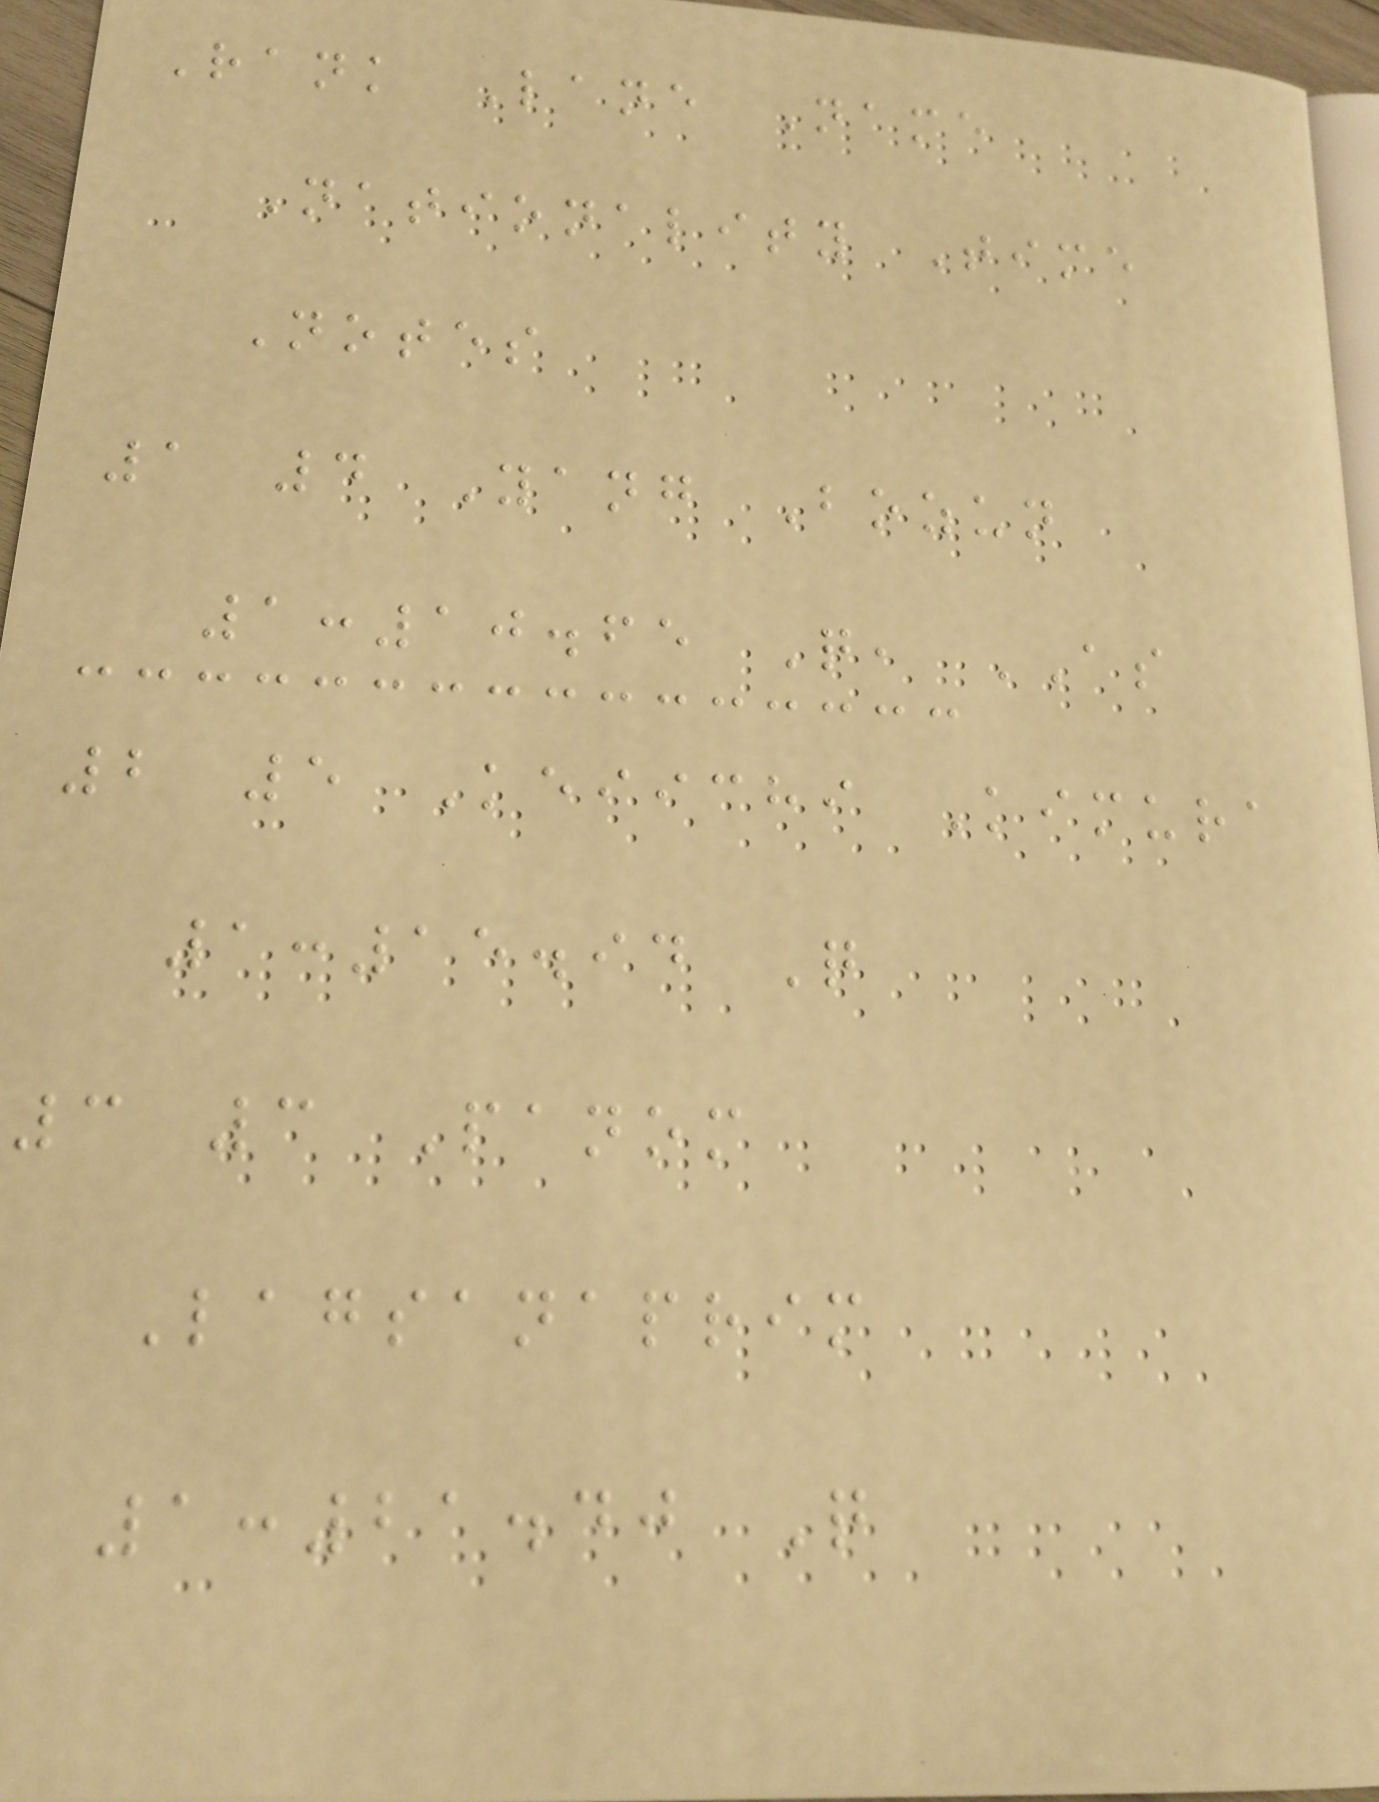Rank Lane Name
Nationality Time
Notes
1 4 Yang Bozun
1:10.65 Q, AS
2 5 Keiichi Kimura
1:15.94 Q
3 3 Panom
Lagsanaprim
1:21.40 Q
